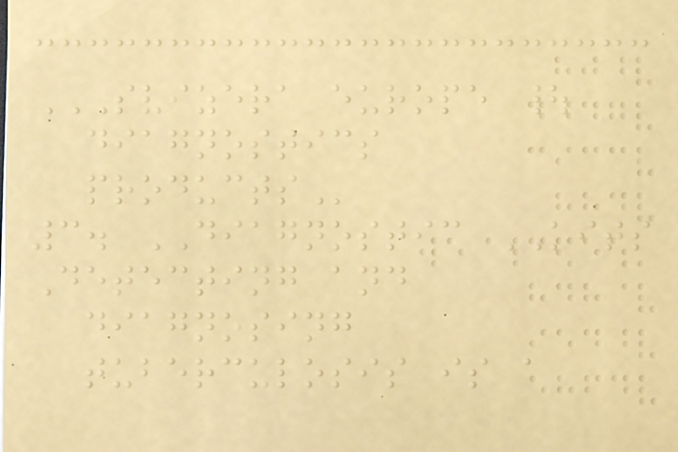SVIZERA EUROPE |
DIAGNOSTICS
PRODUCTS
3. DIAGNOSTIC KITS
Detecting and
diagnosing
tuberculosis is a
